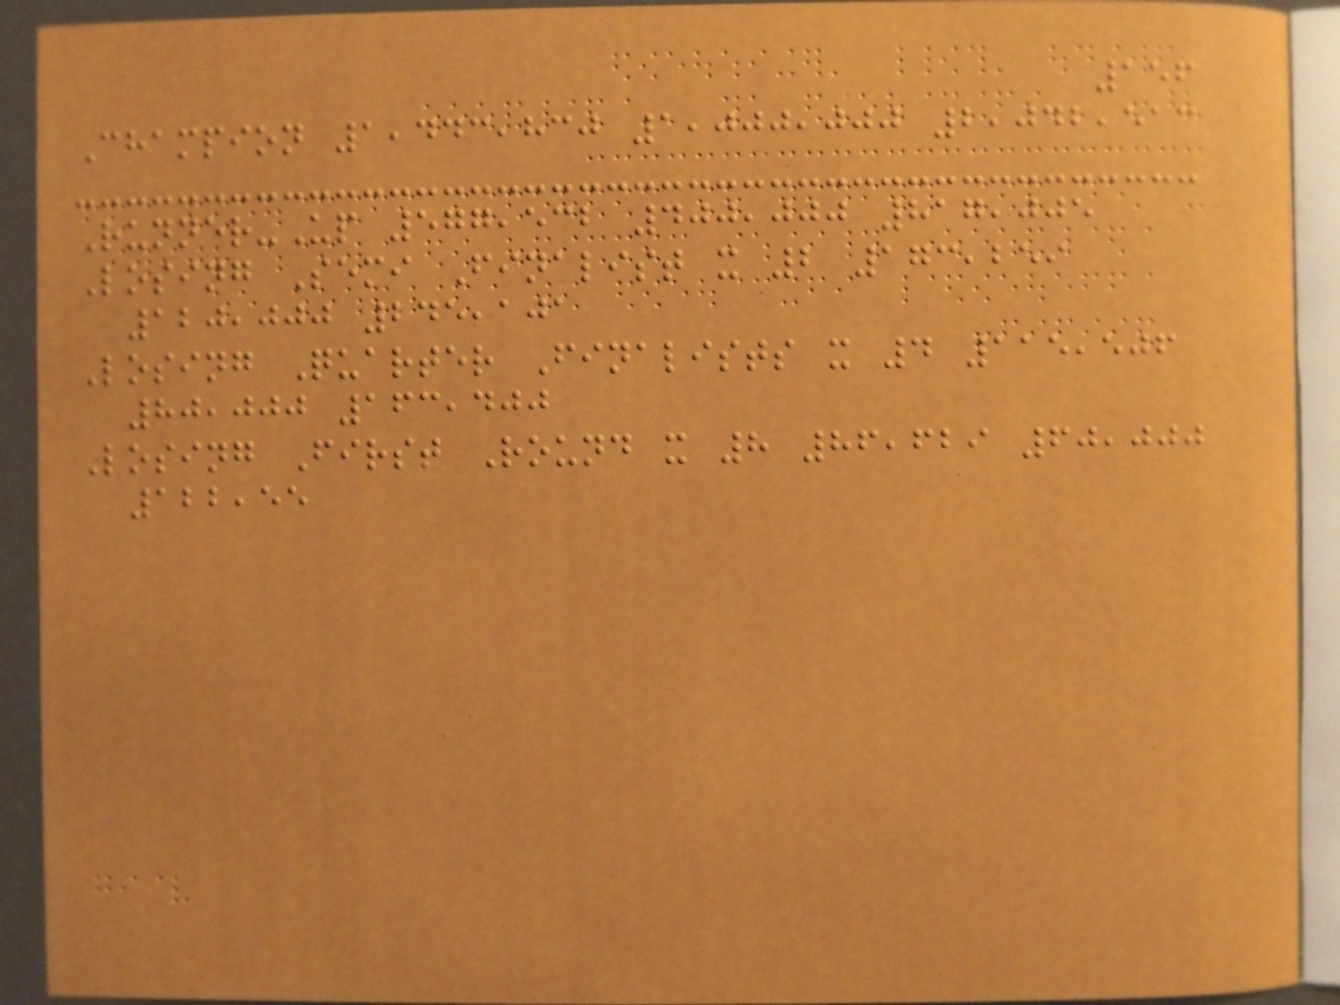156
Champion 1,443,830 1,000,000 2,042,513
Runner-Up 577,532 400,000 817,005
Losing Semi Finalist x 2 173,259
120,000 245,101
Losing Quarter Finalists x 4 115,506
80,000 163,400
Losing First Round x 8 86,629 60,000
122,55
